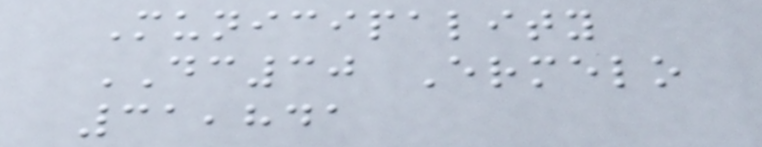Municipality
DC30 Ermelo
31,841
